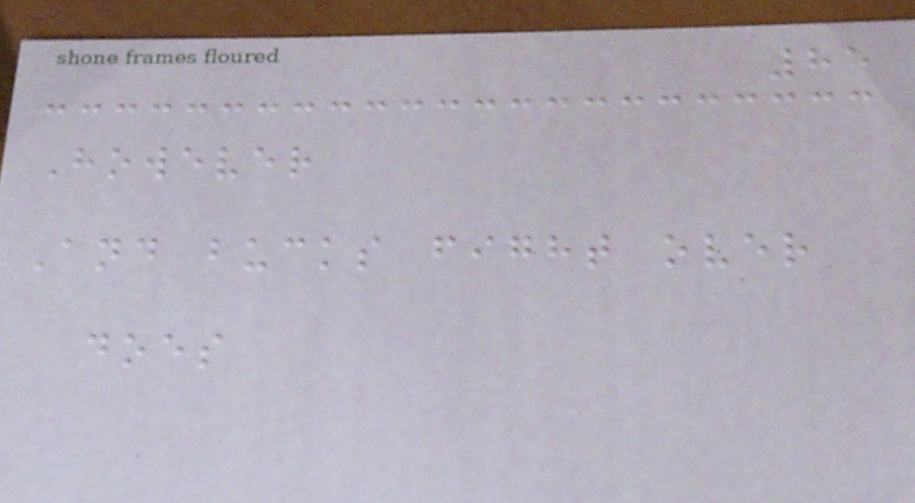85
However
And bucks fight over
does
